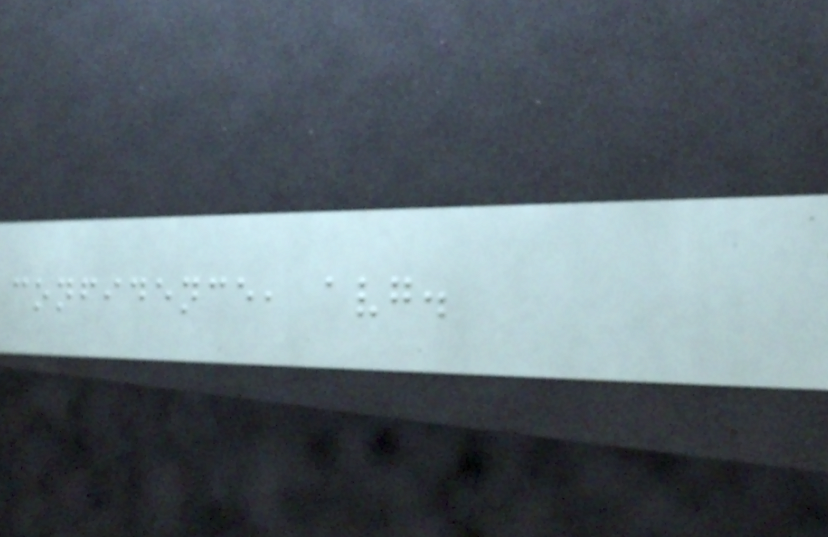confidence, avg.
